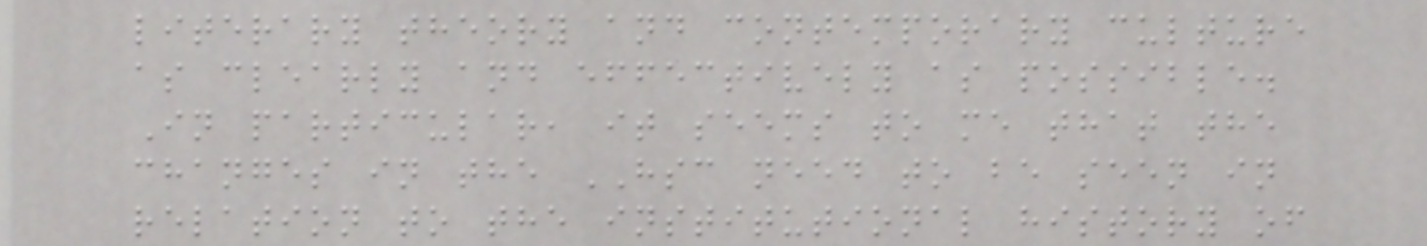literary theory and contemporary culture
as clearly and effectively as possible.
In particular, it seems to me that the
changes in the HSC need to be seen in
relation to the institutional history of
